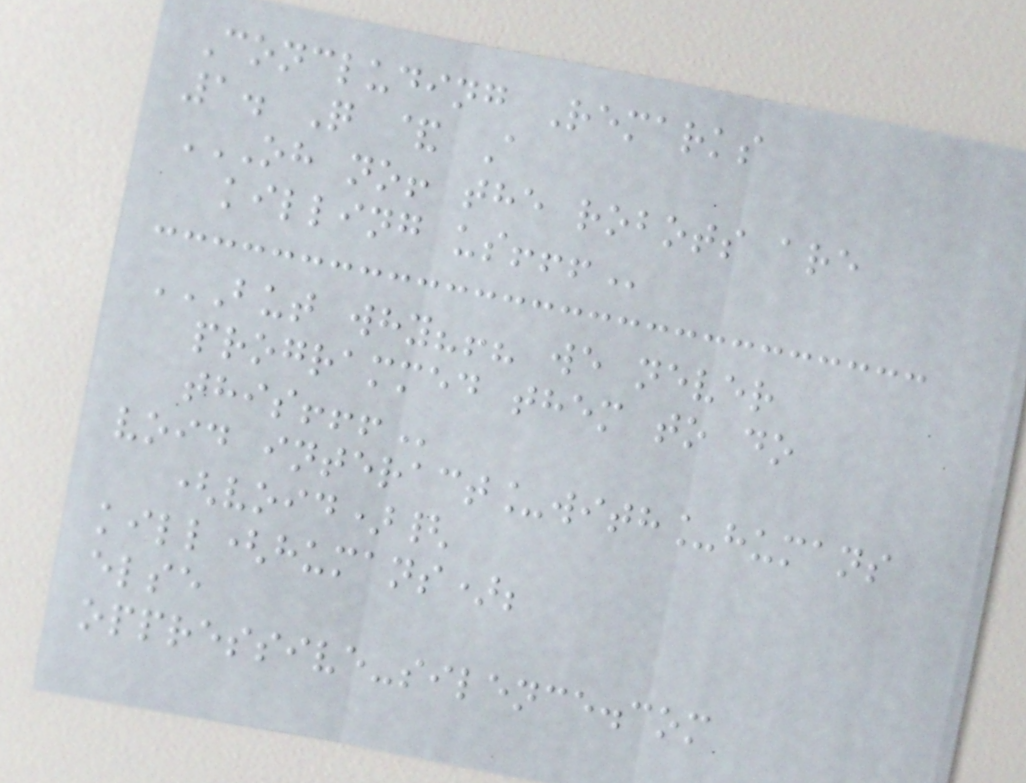Concluding Remarks
1. Q & A
OH NO! THE ROBOTS ARE
KILLING US!!!
BUT WHY?!? WE NEVER
PROGRAMMED THEM TO DO
THIS!!!
void interact_with_humans
(void){
kill(humans);
else
oppressive-silence.com
